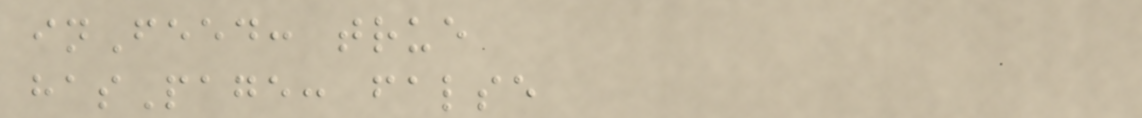inFeed: true
hasPage: false
